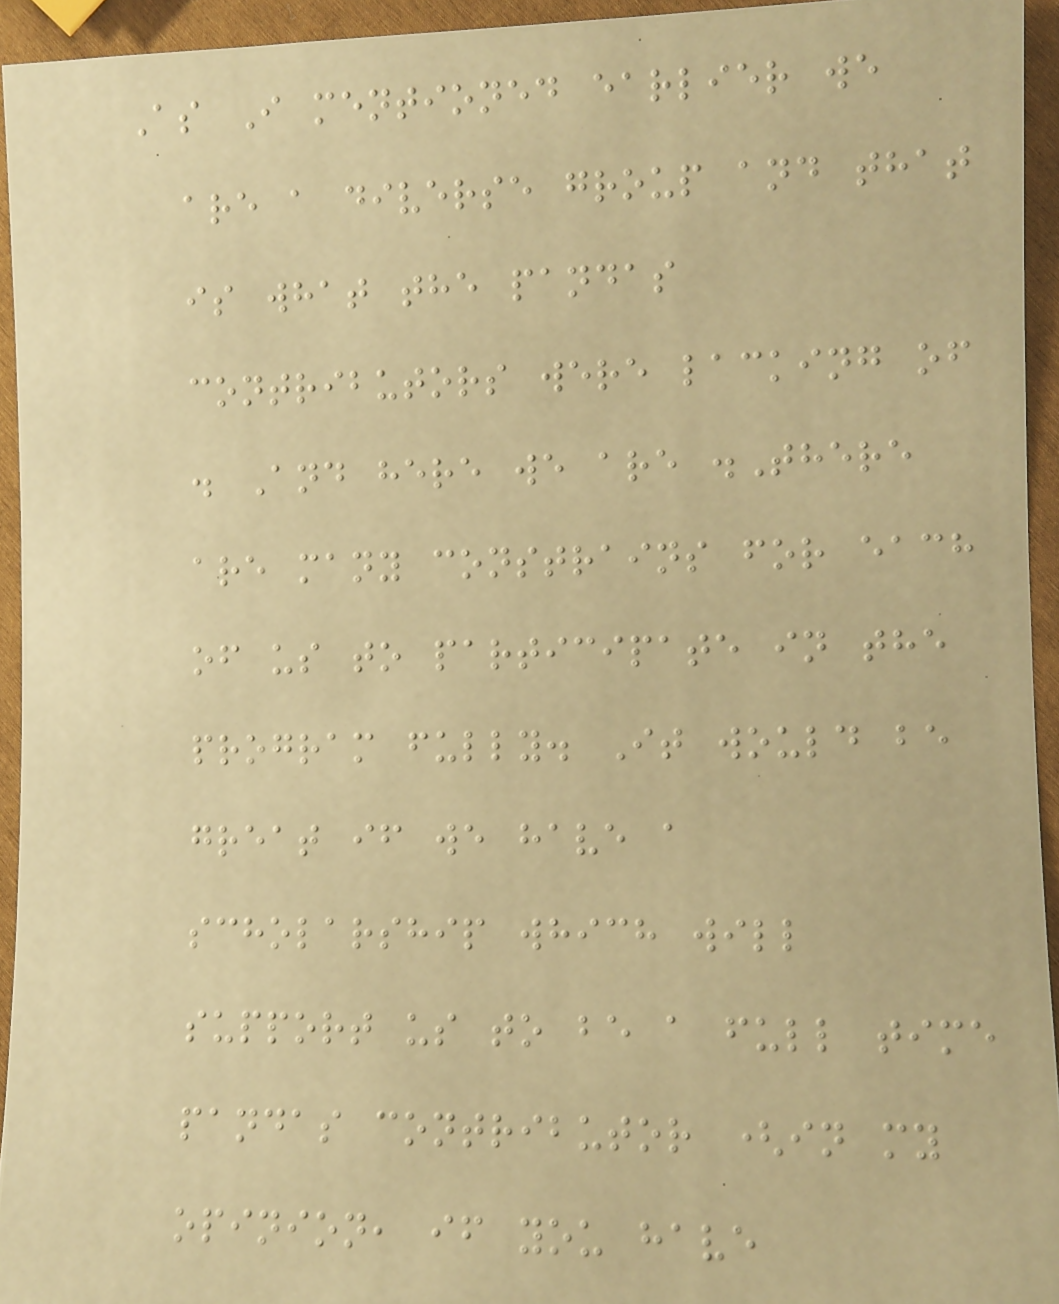As I mentioned earlier we
are a diverse group and that
is what the pandas
contributors were lacking of
. And here we are .There
are many constrains for each
of us to participate in the
program fully. It would be
great if we have a
scholarship which will
support us to be a full time
pandas contributor (in my
opinion, if you have
